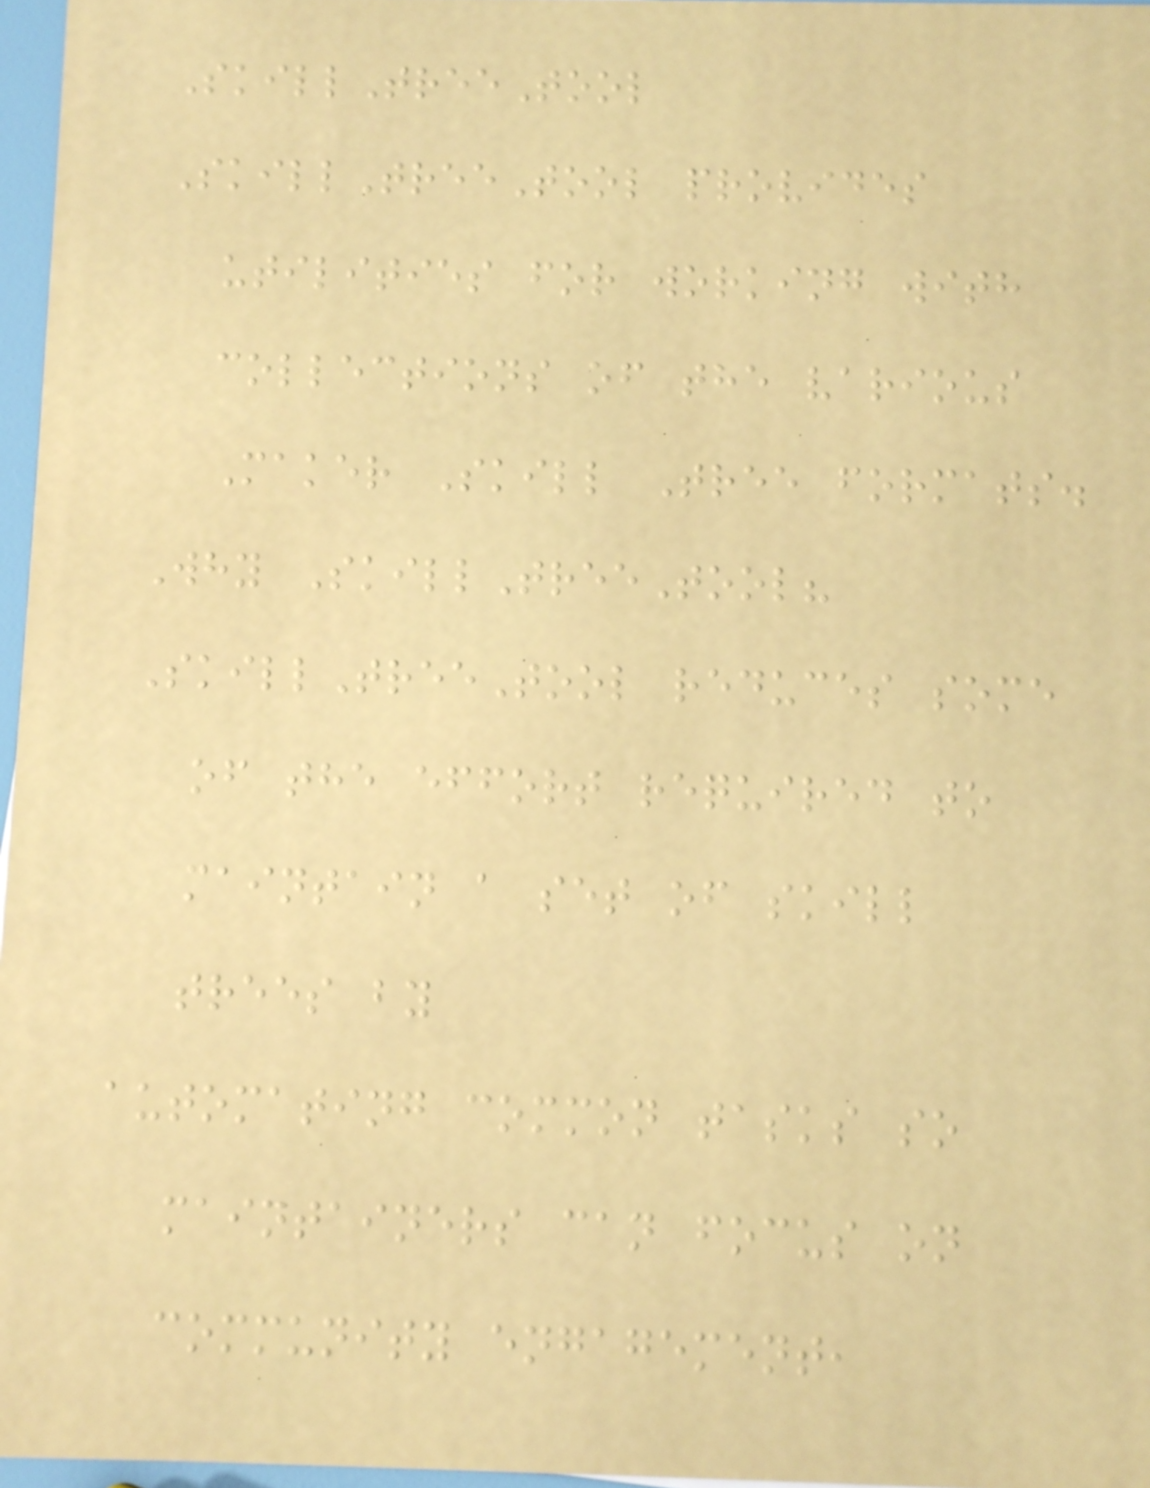SkillTreeTool
SkillTreeTool provides
utilities for working with
collections of the various
Maker Skill Tree formats.
Why SkillTreeTool?
SkillTreeTool reduces some
of the effort required to
maintain a set of skill
trees by
automating common tasks so
maintainers can focus on
community engagement,
